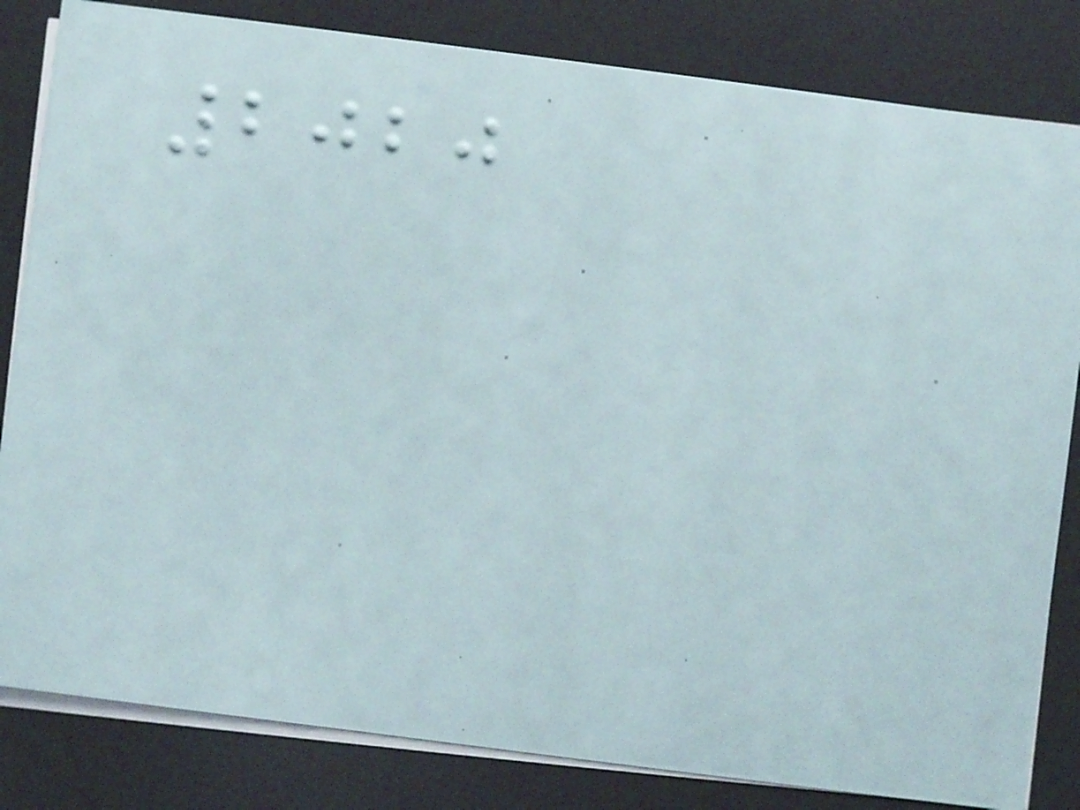2020
